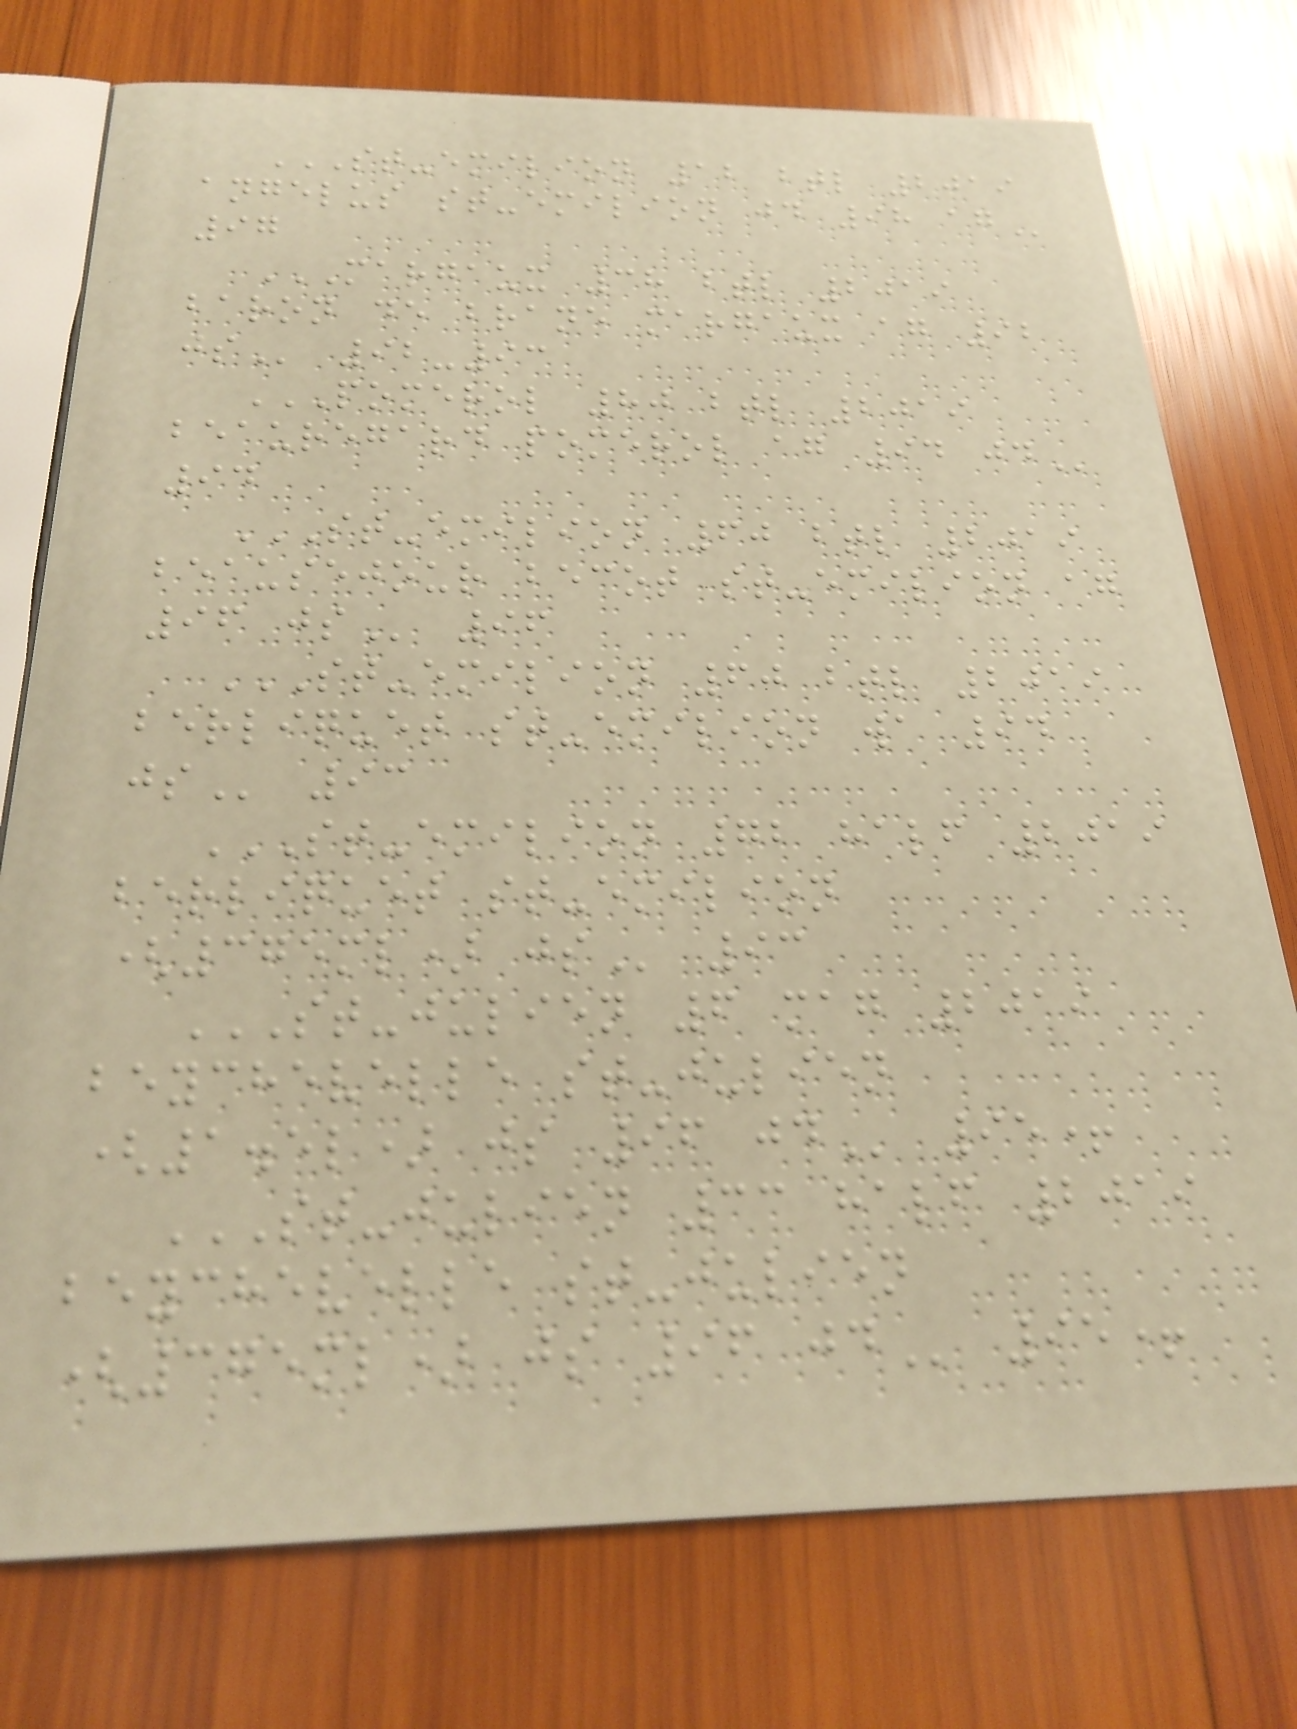ST-EMILION 12 BTL 2019
ANGELUS ST-EMILION JD 98 AG
97
MARGAUX 38 BTL 2019
BARON DE BRANE MARGAUX AG 92
JS 92-93
POMEROL 80 BTL 2019
BEAUREGARD POMEROL AG 94 JD
94
ST-EMILION 60 BTL 2019
BEAUSEJOUR BECOT ST-EMILION AG
96 JS 96
ST-EMILION 60 BTL 2019
BERLIQUET ST-EMILION WA 94
JS 93
ST-EMILION 72 HALF 2019
BERLIQUET ST-EMILION
(375ML) JS 93
ST-JULIEN 6 MAG 2019
BEYCHEVELLE ST-JULIEN
(1.5L) JS 96 JD 95+
ST-JULIEN 33 HALF 2019
BEYCHEVELLE ST-JULIEN
(375ML) JS 96 JD 95+
